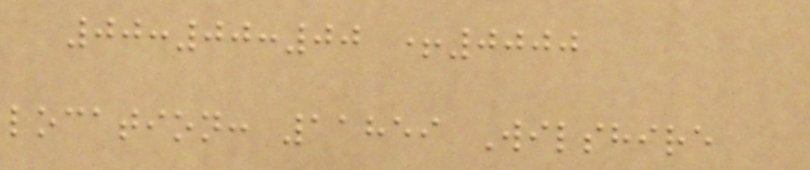00:00:00 +0000
location: 11859 Wilshire
